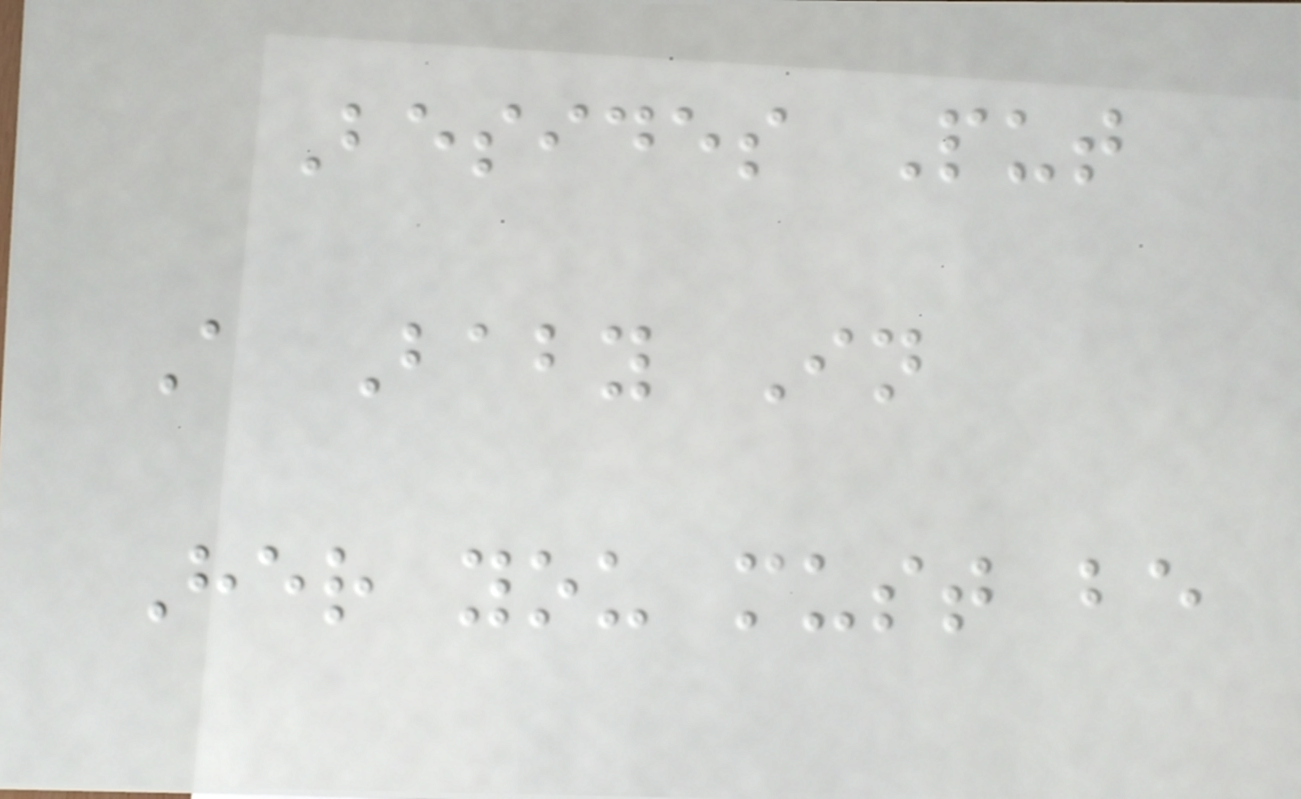Besides Put
A Baby In
Her you must be
